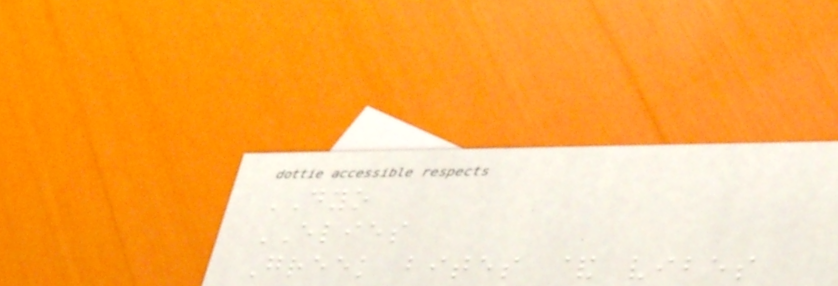DYO
ELIES
Greek bites & vibes
